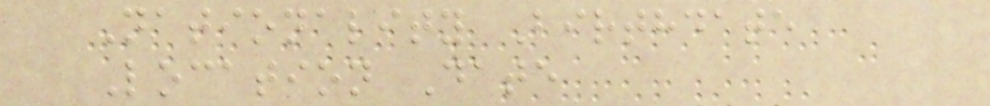Nationality Birthdate
Location Date
